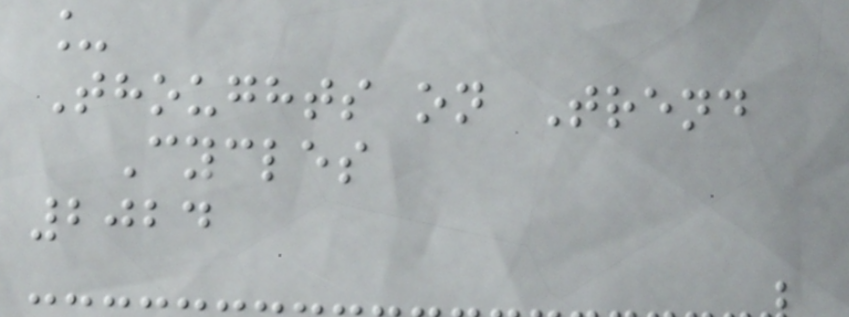_
Thoughts on Trend
Cycles
2024
